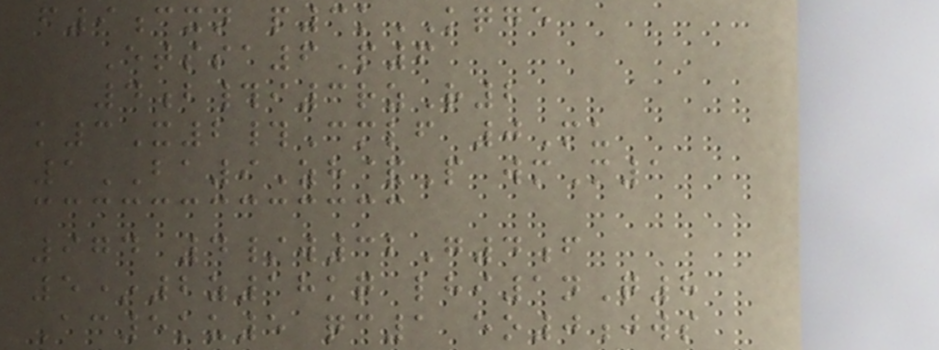f9cxn p3kKQGE
Etssa6P6
4b#i3rzR2
k3X2#Cmlf 0Mu
1BA9Zh&P wmM1
974 4/w32G4f
5*2z18kq lhi1nQ8
Ac5ku5 qc1 eo0jws
